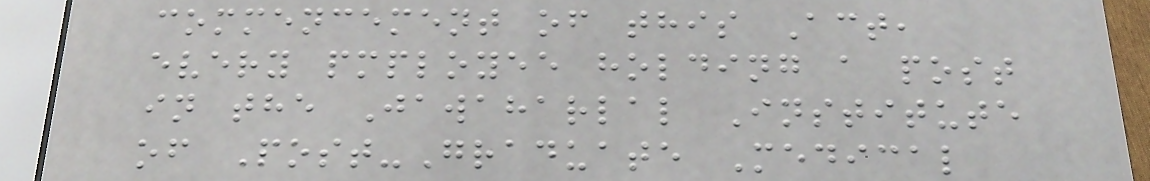commencement of this Act,
every pmployee holding a post
in the Jawaharlal Institute
of Post-Graduate Medical
